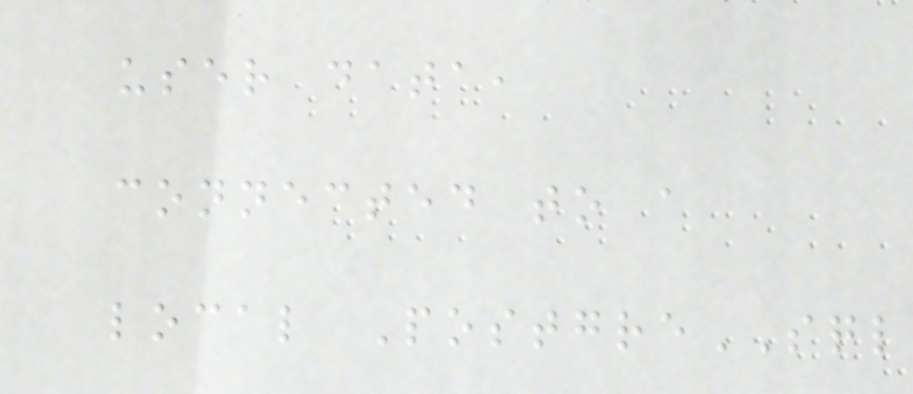user data,
connected to a
local PostgreSQL
